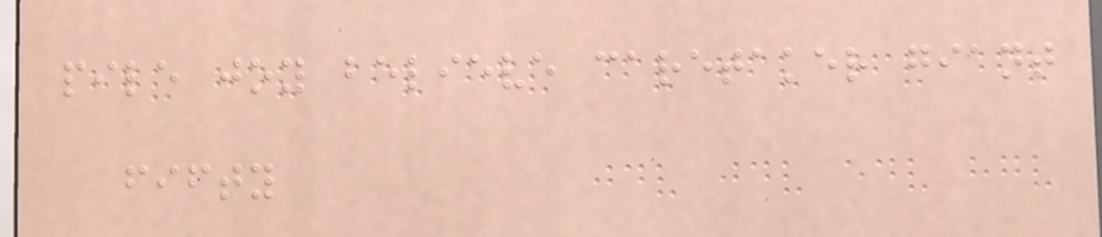pile joy believe caretaker giant
fifty
